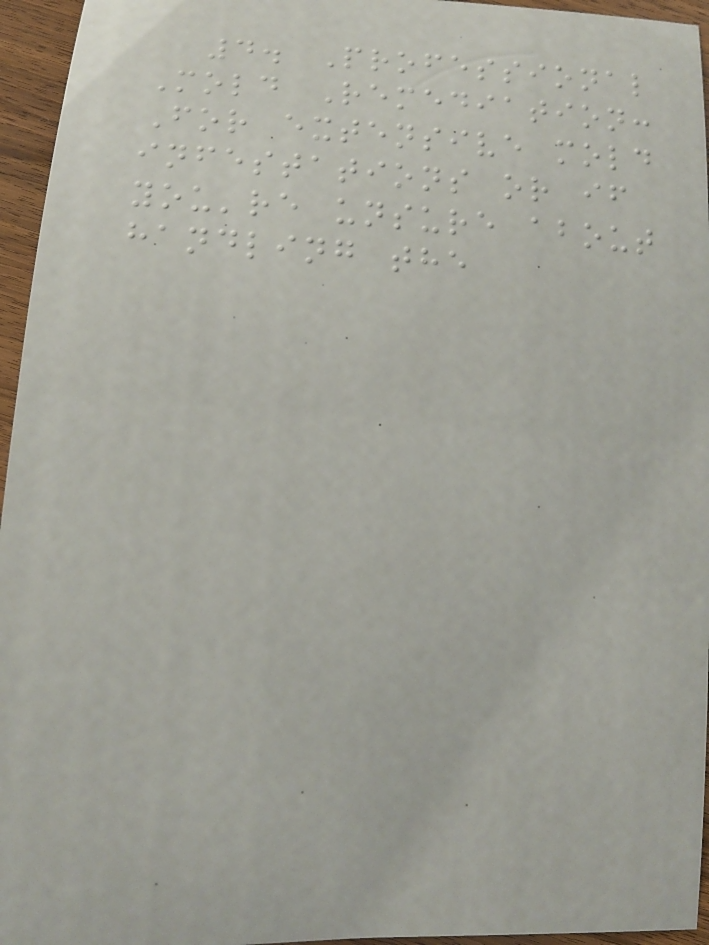4. Professional
Mold Remediation:
For extensive mold
infestations or if
you're unsure about
handling the
